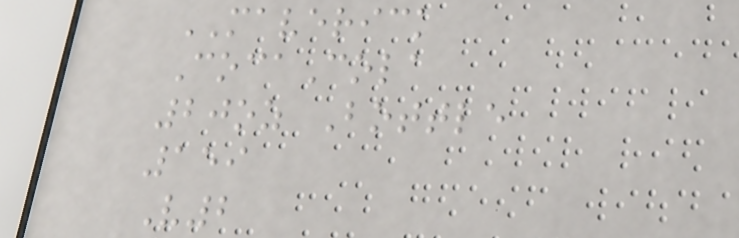MAVERICK
CocaCola
20oz Bottle
159
V2
